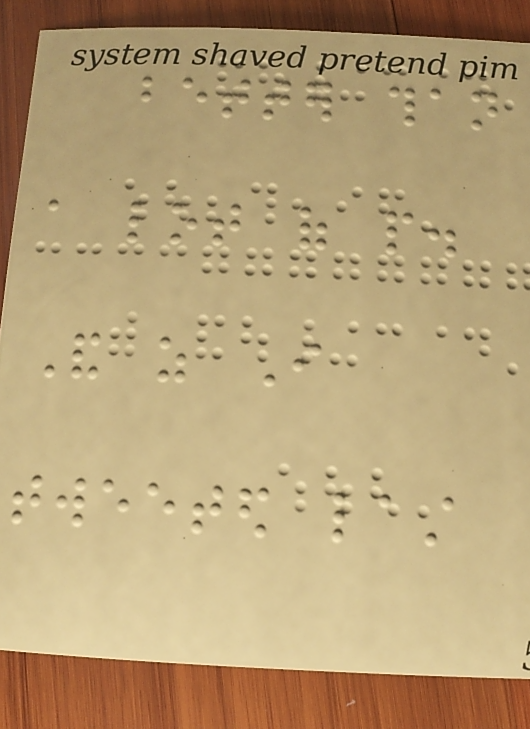better than
a lot of people.
And as I
tweeted last
